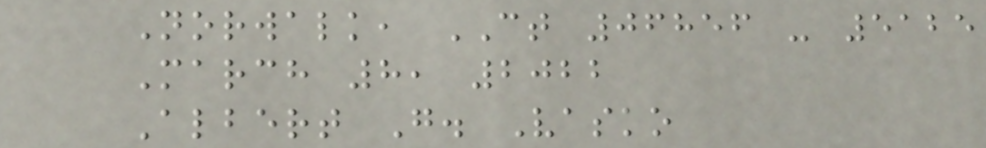Norwalk, CT 06856 - 5125
March 8, 2022
Albert G. Vasko
